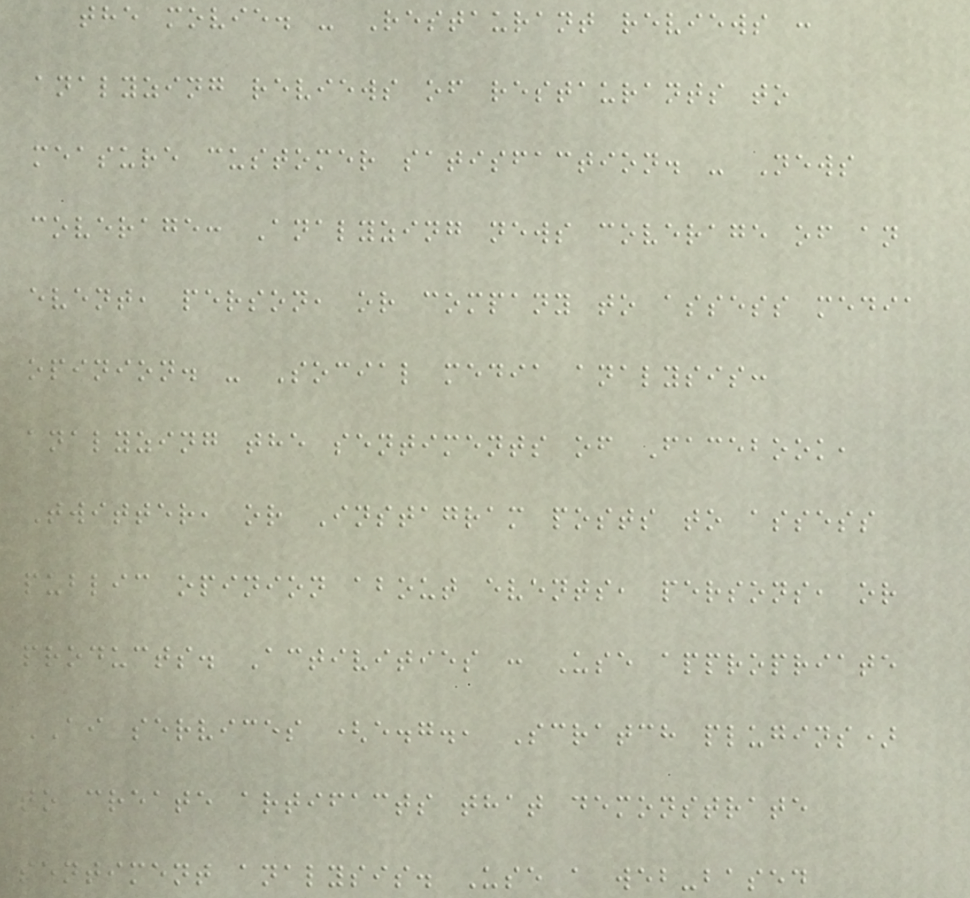the movie. - Restaurant reviews :
analyzing reviews of restaurants to
measure customer satisfaction. - News
coverage: Analyzing news coverage of an
event, person, or company to assess media
opinion. - Social media analysis:
analyzing the sentiments of Facebook,
Twitter, or Instagram posts to assess
public opinion about events, persons, or
products. Activities : Use appropriate
AI services (e.g., Scratch plugins)
to create artifacts that demonstrate
sentiment analysis. Use a web-based
